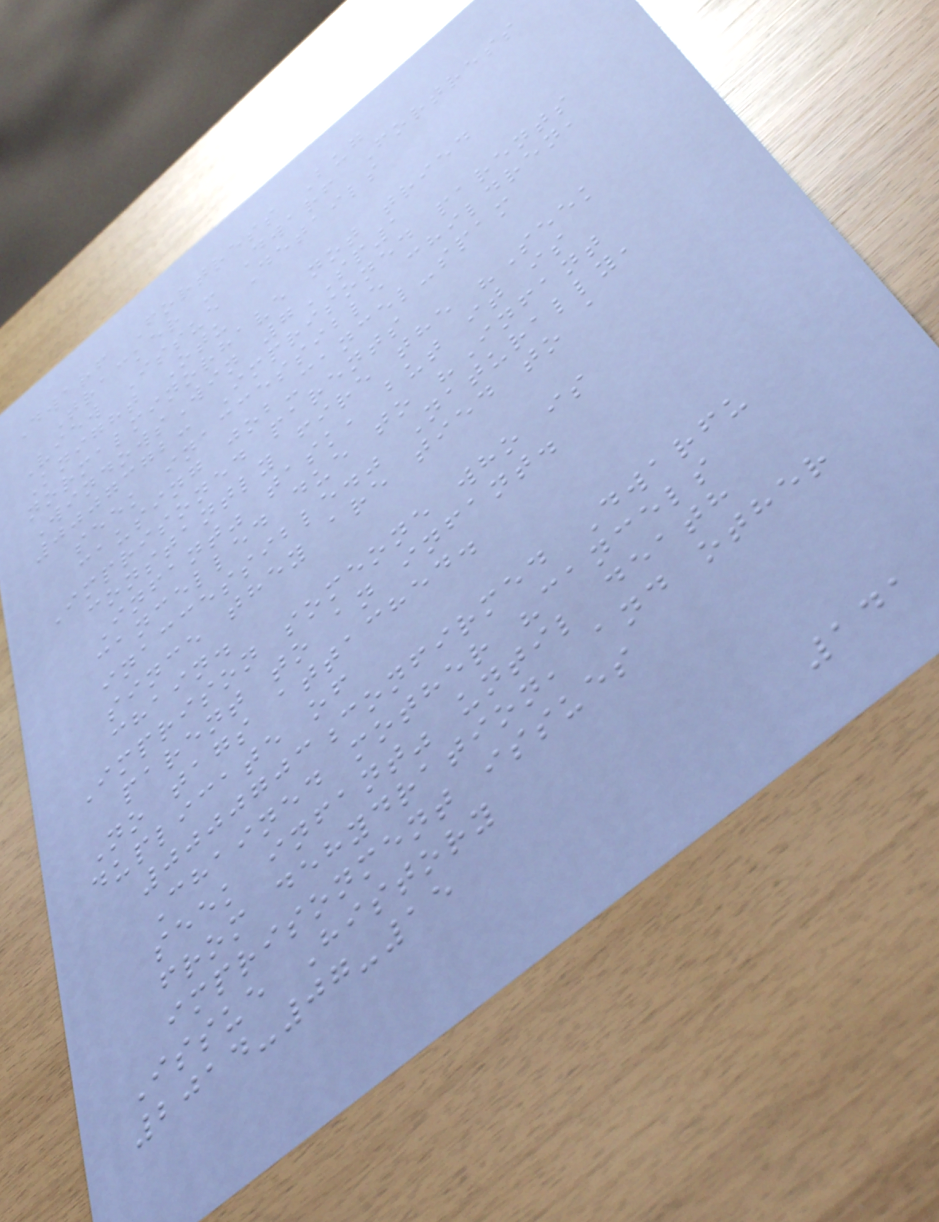Dwarf Fortress Bug
Tracker - Dwarf Fortress
View Issue Details
Knight Otu
normalminorhave not tried
WindowsWin 7SP1
0007372: Imprisoned parents
seek inaccessible children,
causing job-cancel-spam
Imprisoned parents
constantly fire the "Seek
Infant" task, but it is
cancelled due to "Infant
inaccessible." Naturally,
since they are tied to a
chain.
Imprison someone who is
parent to an infant.
No tags attached.
duplicate of
0000703confirmed Dwarfu
Chained mother "cancels
seek infant" until death
from dehydration, and other
imprisonment issues
Issue History
2014-07-15
141
